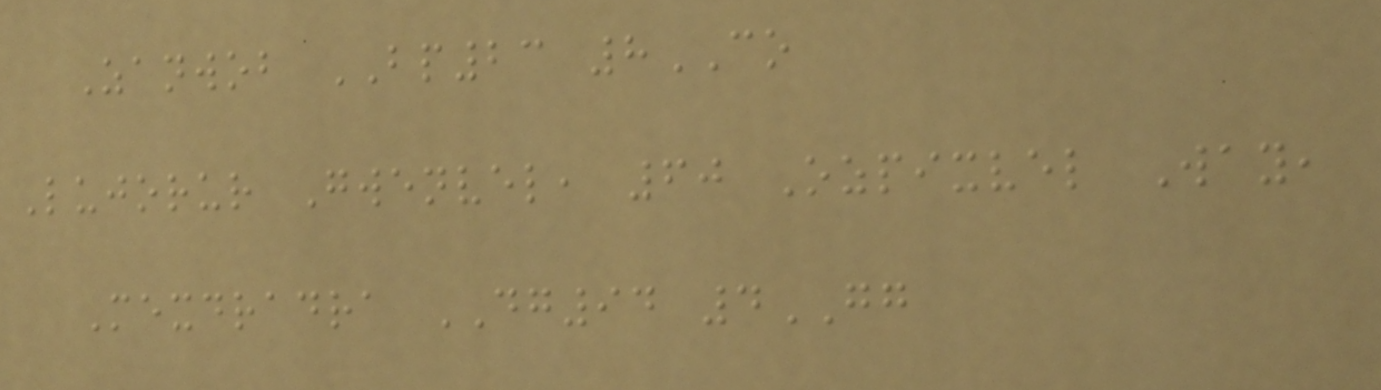Zanwob BP23 8CO
Lujorur Gwenvel, 60 Ozpixvel Way,
Mexdradra DG94 4GG
